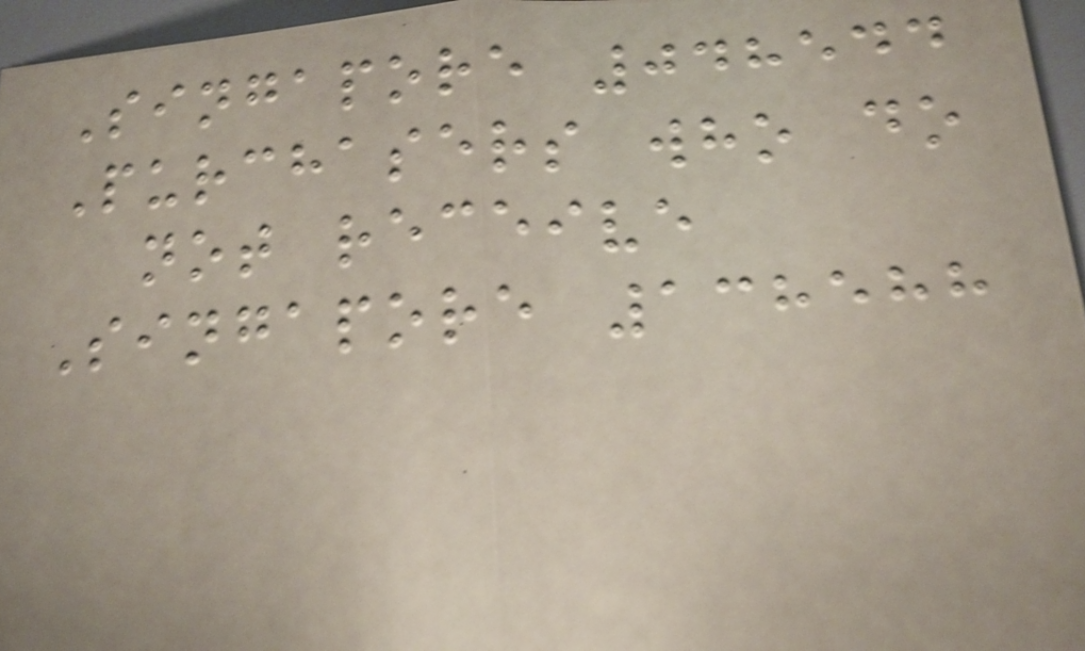Singapore 048544
Purchasers who do
not receive
Singapore 138588
